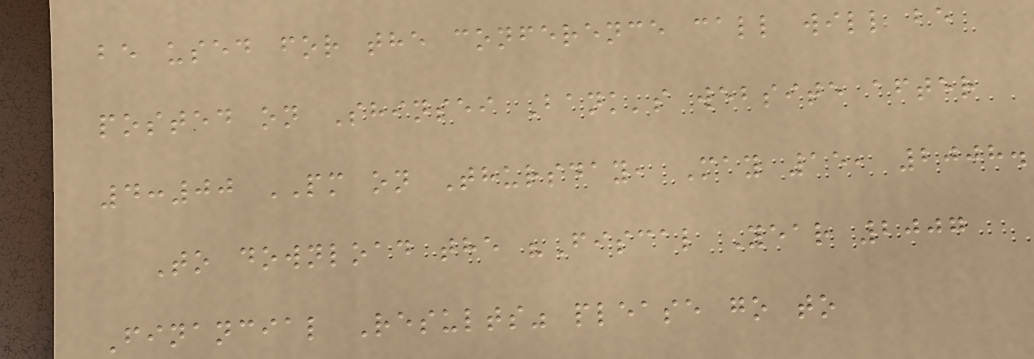be used for the conference call will be
posted on Shinsei Bank's website after
4:00 PM on Thursday, May 15, 2008.
To download the "Fiscal Year 2007
Financial Results" please go to
